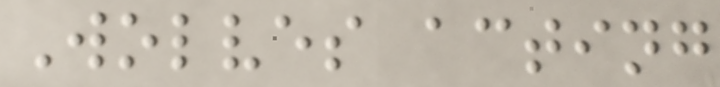Wolves acting
